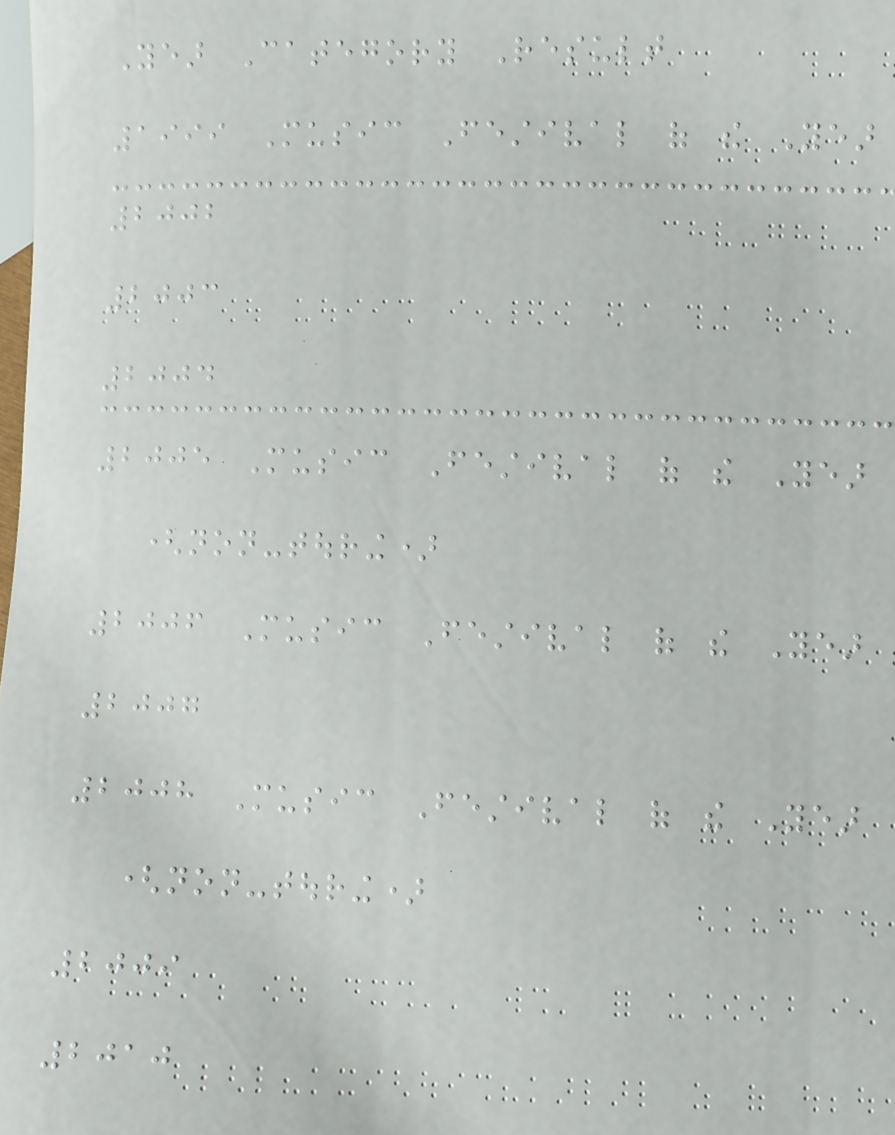Year Category Result
1999 Music Festival of the Year
2002
2003
2004
2005 Music Festival of the Year
(non-touring)
2006 Music Festival of the Year
2007
2008 Music Festival of the Year
(non-touring)
2009
2010
